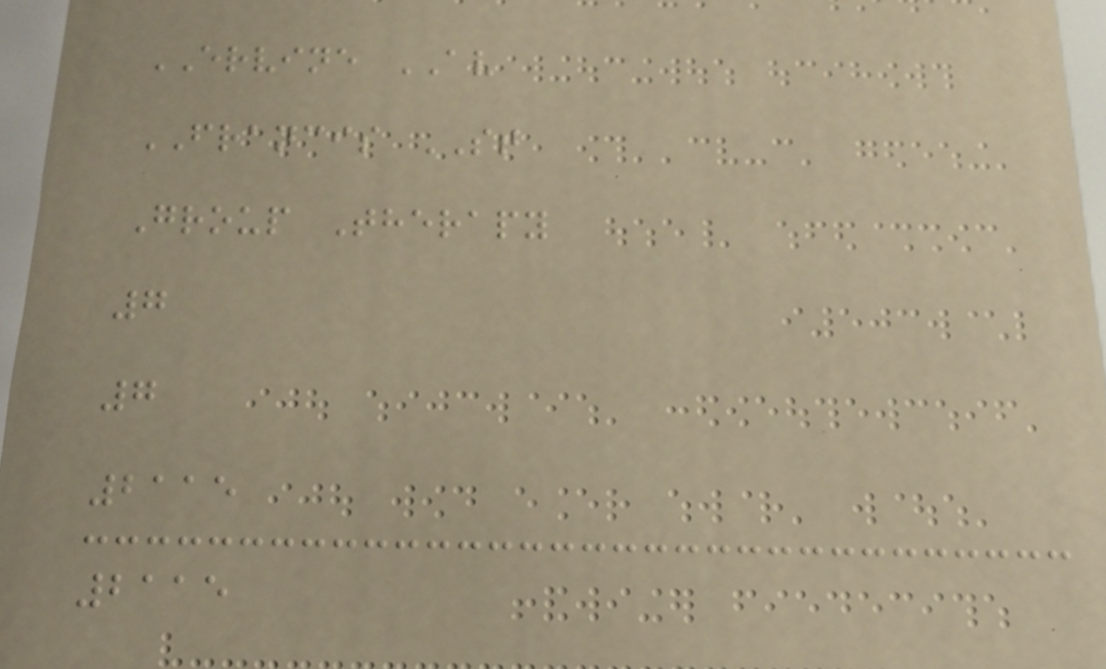ERVINE AV
FRANCIS ST
Group Therapy
7
7
2115
2115
